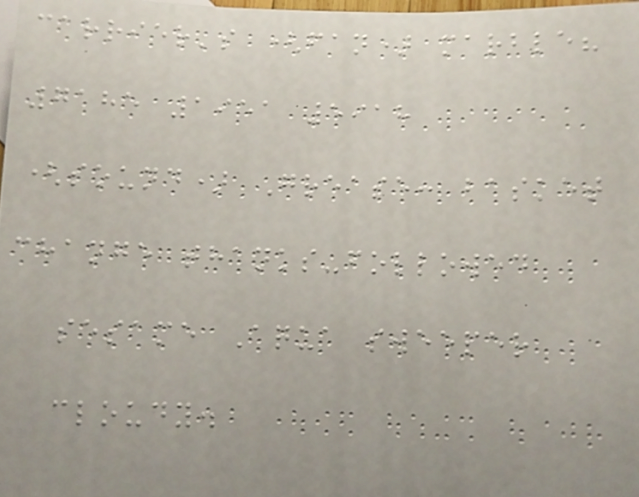carrier's (fan) marble?
7185 1951 5918
(sound) Grease: basket
change thanks-followed
sesame Aqua sweeper
cloudy.
